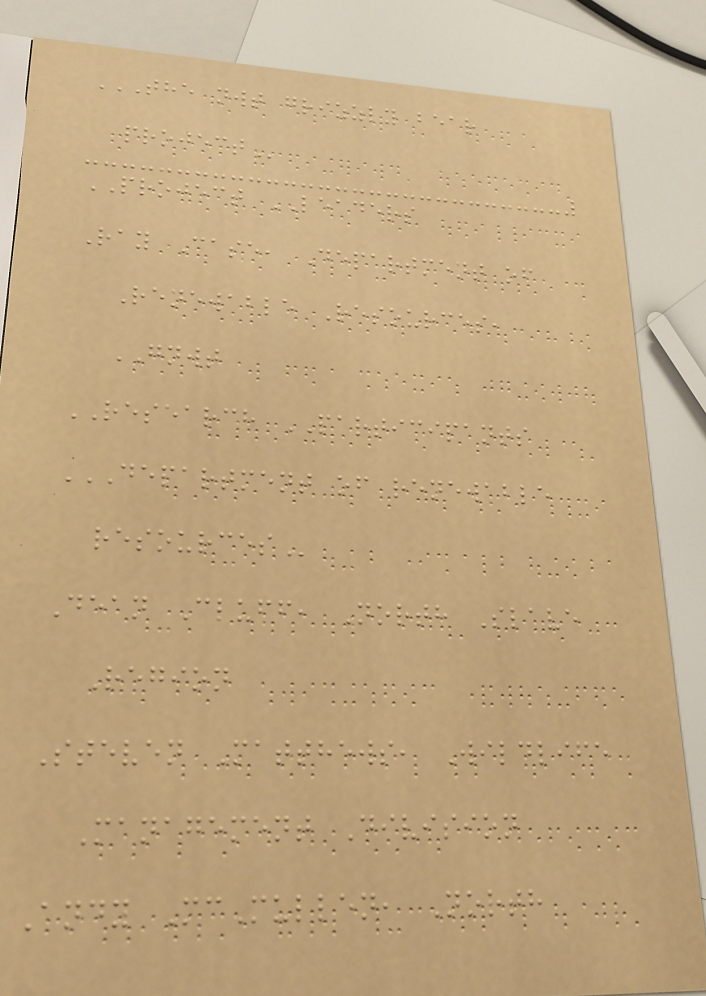THE NWT GRIZZLY BEAR
PROJECT
PROJECT LEADERS
Ray Case, Department of
Renewable Resources,
GNWT
RESEARCH PARTICIPANTS
DEPARTMENT OF RENEWABLE
RESOURCES
Dean Cluff, North Slave
Region
Steven Matthews, Wildlife
Management Division
Andy McMullen, North
